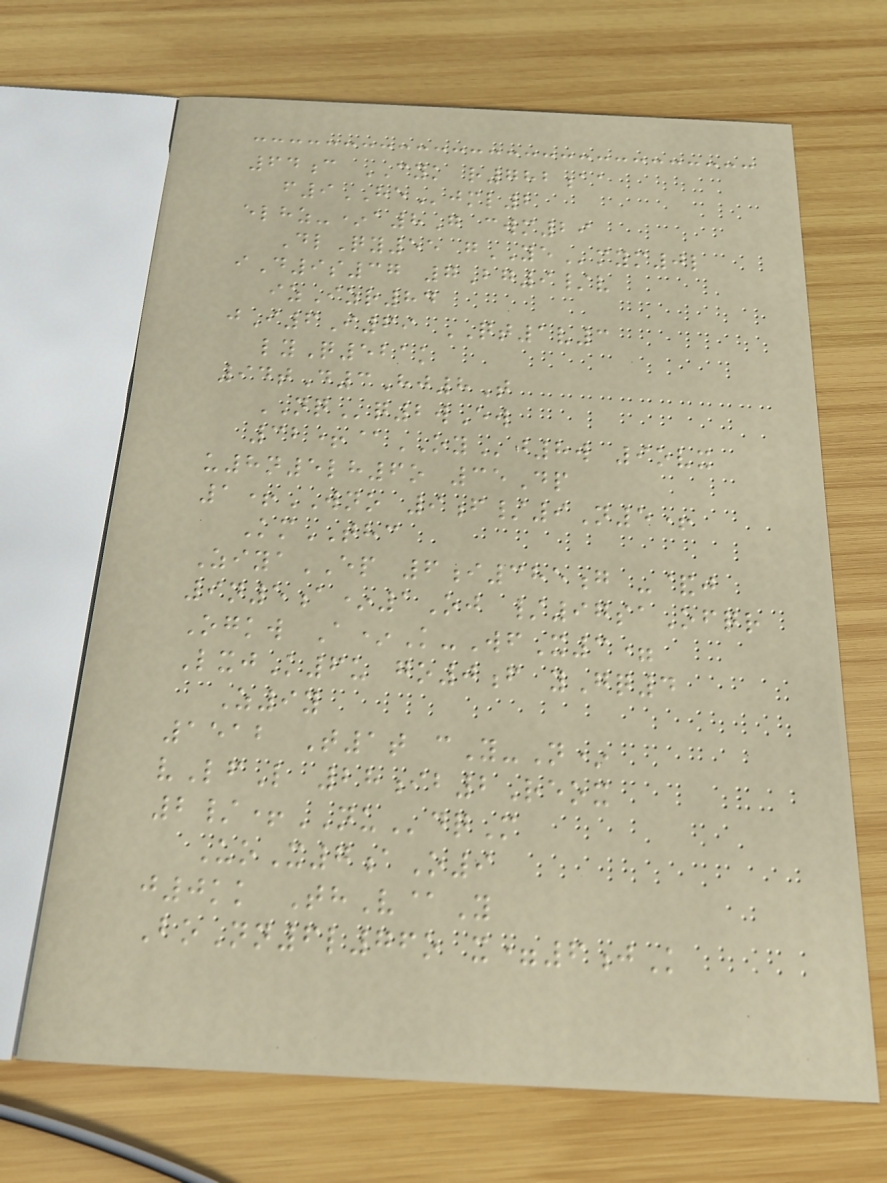64c CYK r782aa
f9HEjml2
elhz-*a8G cwm29
DlQy55 gYEmym0l
iD9s37 7Bg9/v
izIzr84
jI6I69 QT1v3
lyQ521k
94tD3Hj8T
NQq2wEw
32+@OYj8w 9ovx
u8n5lh6o 35Dp
1+WNO 9f/9N5+
KmTHC
ZiyaEP 6i385g -&j
9n5a*1Oj /97saOfqr
Ogkw A*K-WfX3=
LxjK6u go0f yGq4
Z9y
1512 T1t cY-N*
vLfL 28ib2Reox
2/+NUdqM
UoX7aO9
j0kk ThV@Y
BoNn6l76o x=6jK
